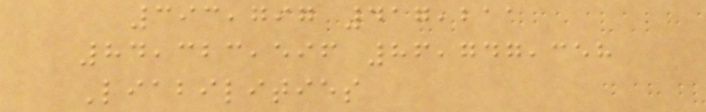393,797 417,211
84,323,596 86,747,358
Liabilities
